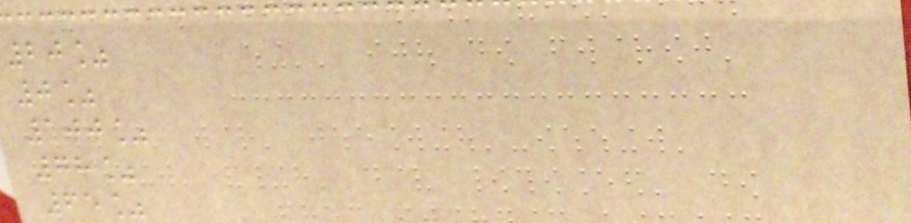20%
0%
100%
78%
65%
